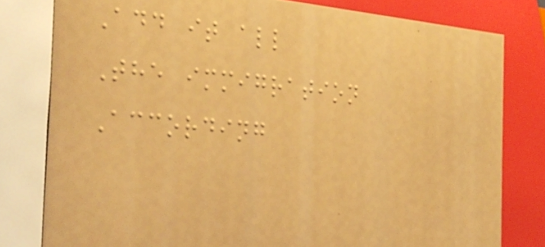Add it all
The immigration
According
